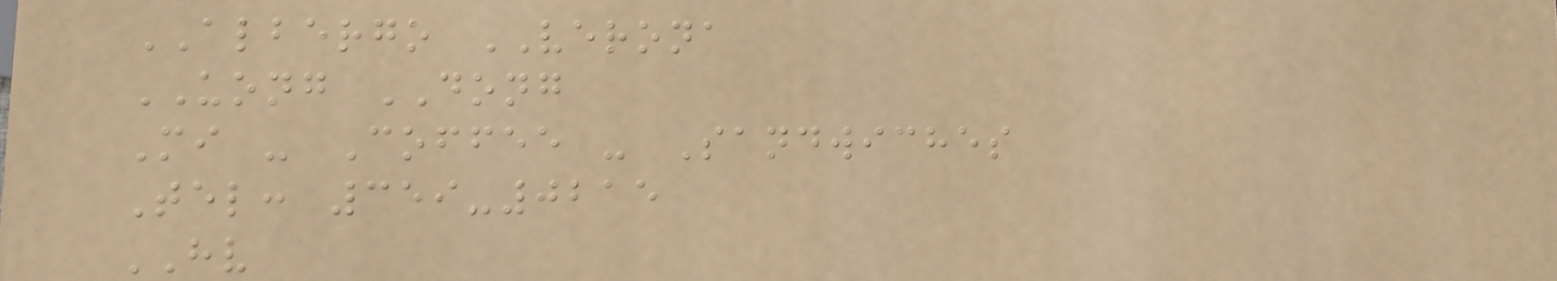ALBERGO VERONA
UONG DONG
Mi - Coffee - Sandwiches
Tel: 359-0215
HV
